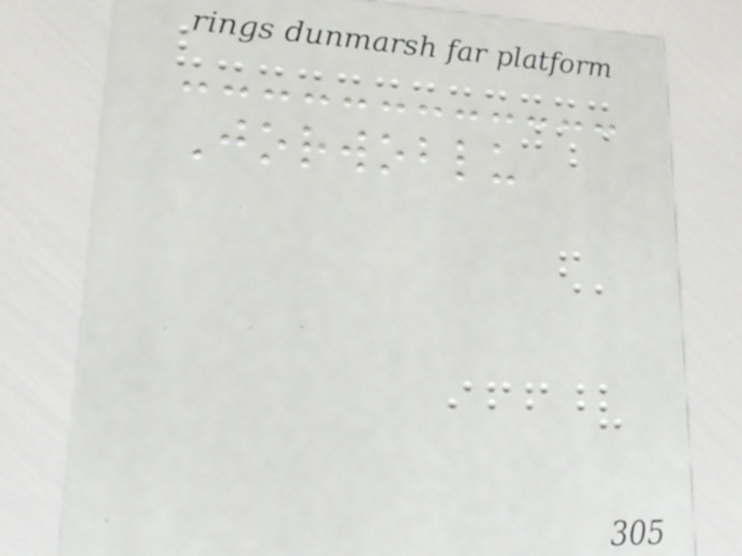Jorwoblu
